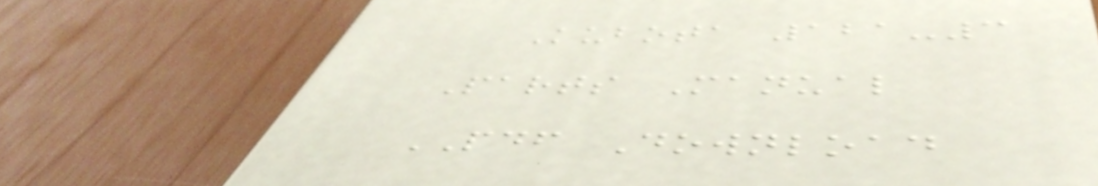Kubota 121-3
Parts Manual
PDF Download
